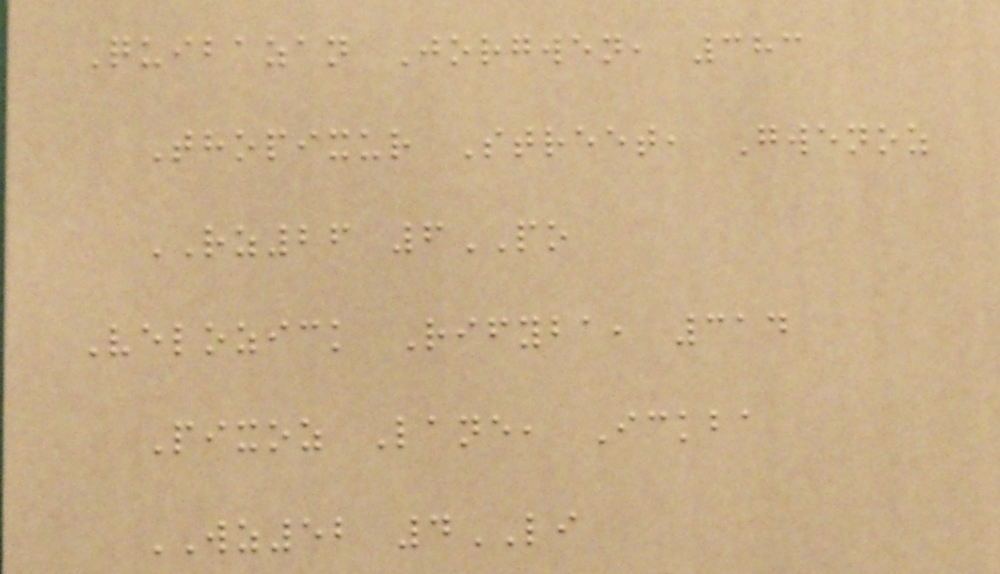Quibazan Jorgwen, 383
Thopixur Street, Gwenoz
RZ26 6PO
Velozick Rifyba, 314
Pixoz Lane, Ickba
WZ52 4LI
